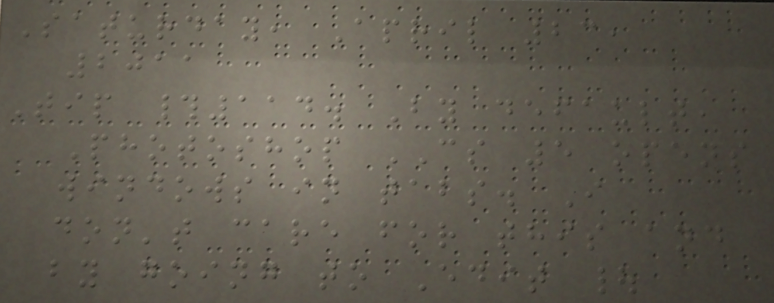Saturday, April 23,
2011
Tip #114. By default,
Photoshop CS 5 opens
windows in tabs. I
don't care for this and
by going to Edit |
